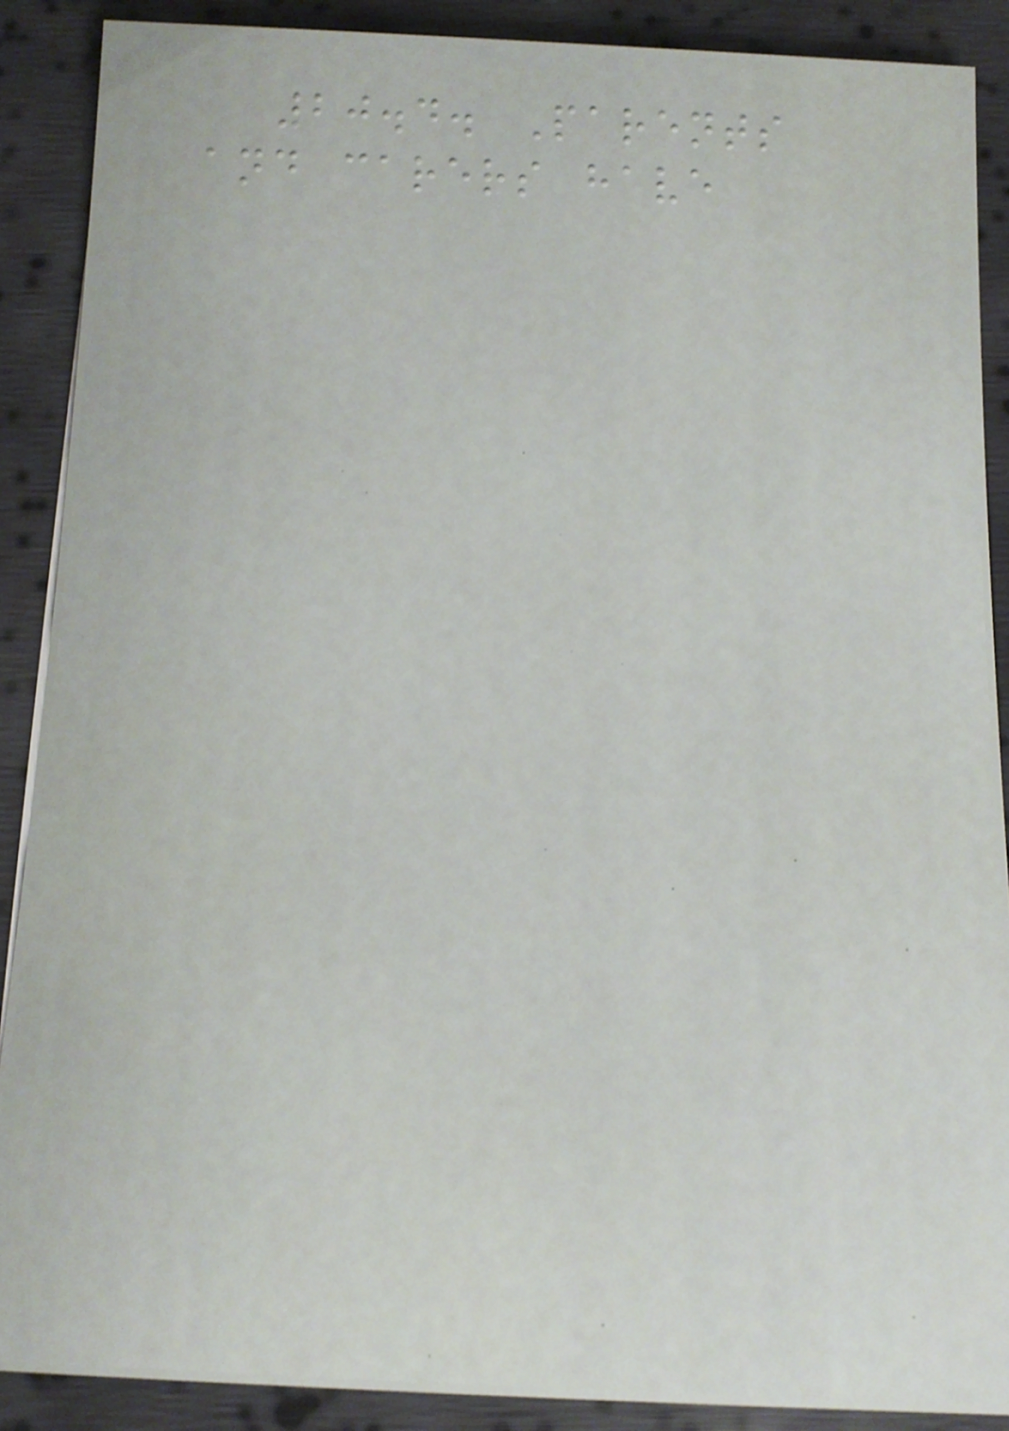20.4. Parents
and carers have
